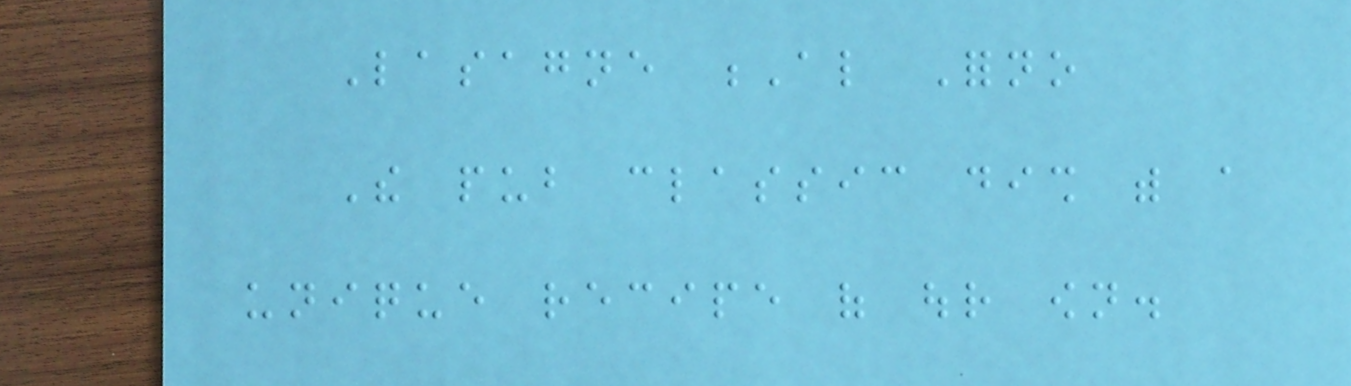Lasagne Al Forno
The pub classic dish with a
unique recipe of our own.
